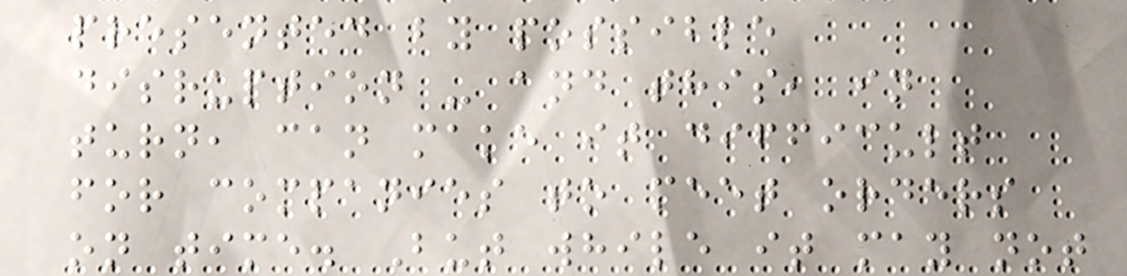presented by possible
disruption - and this, in
turn, can make it difficult
for companies to meet orders
on time. But while it may not
